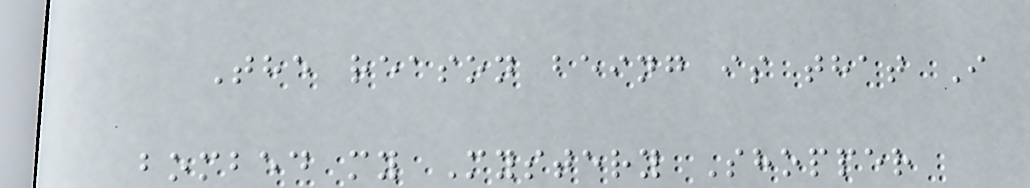The reason being is that I
bombed my Mystery Shopper
